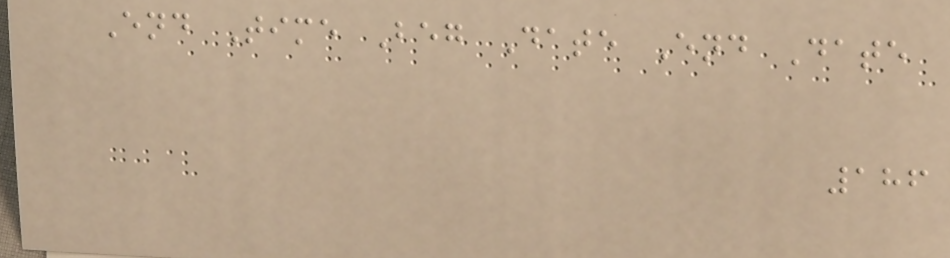End Time Beg Date End Date
186
